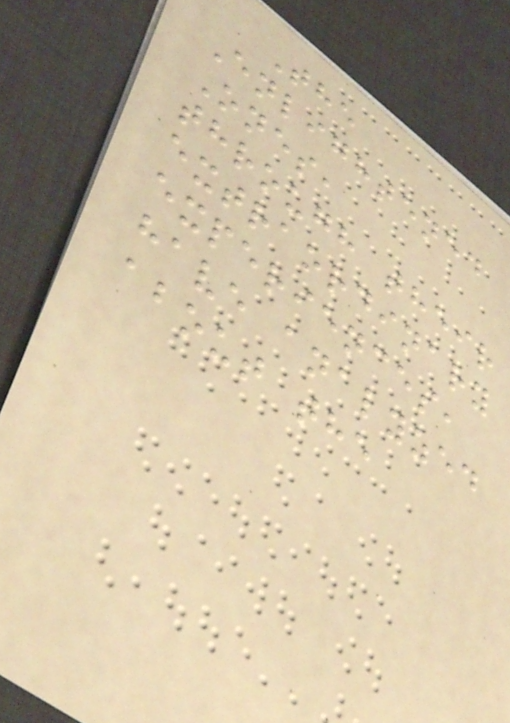The
Enlightened
Ones,
through their
extraordinary
experiences,
have analyzed
about the
